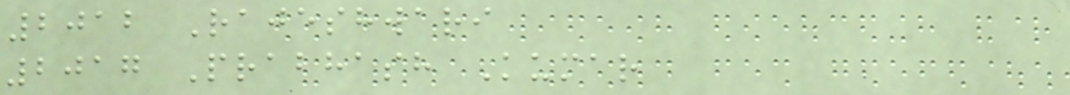2012 Rajeshwari
2017 Prabhash Kumar
